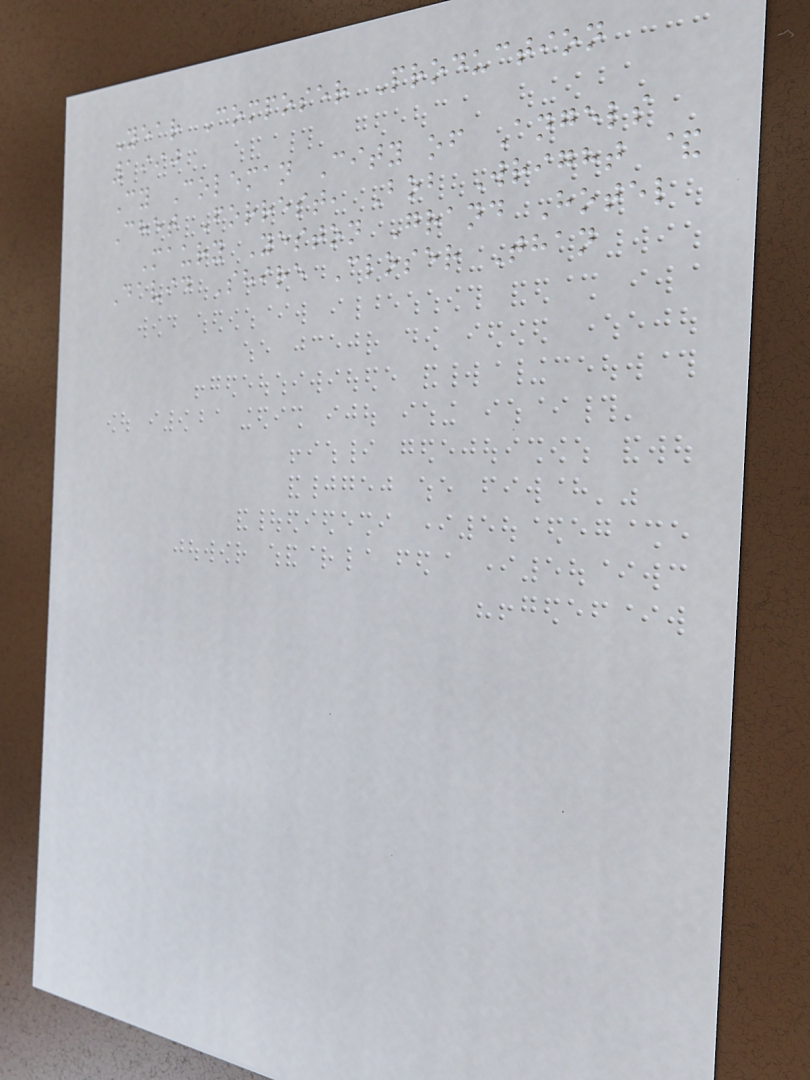Year Composer Production
1990
Cy Coleman City of Angels
Chet Forrest, Bob Wright &
Maury Yeston Grand Hotel
David Shire Closer Than
